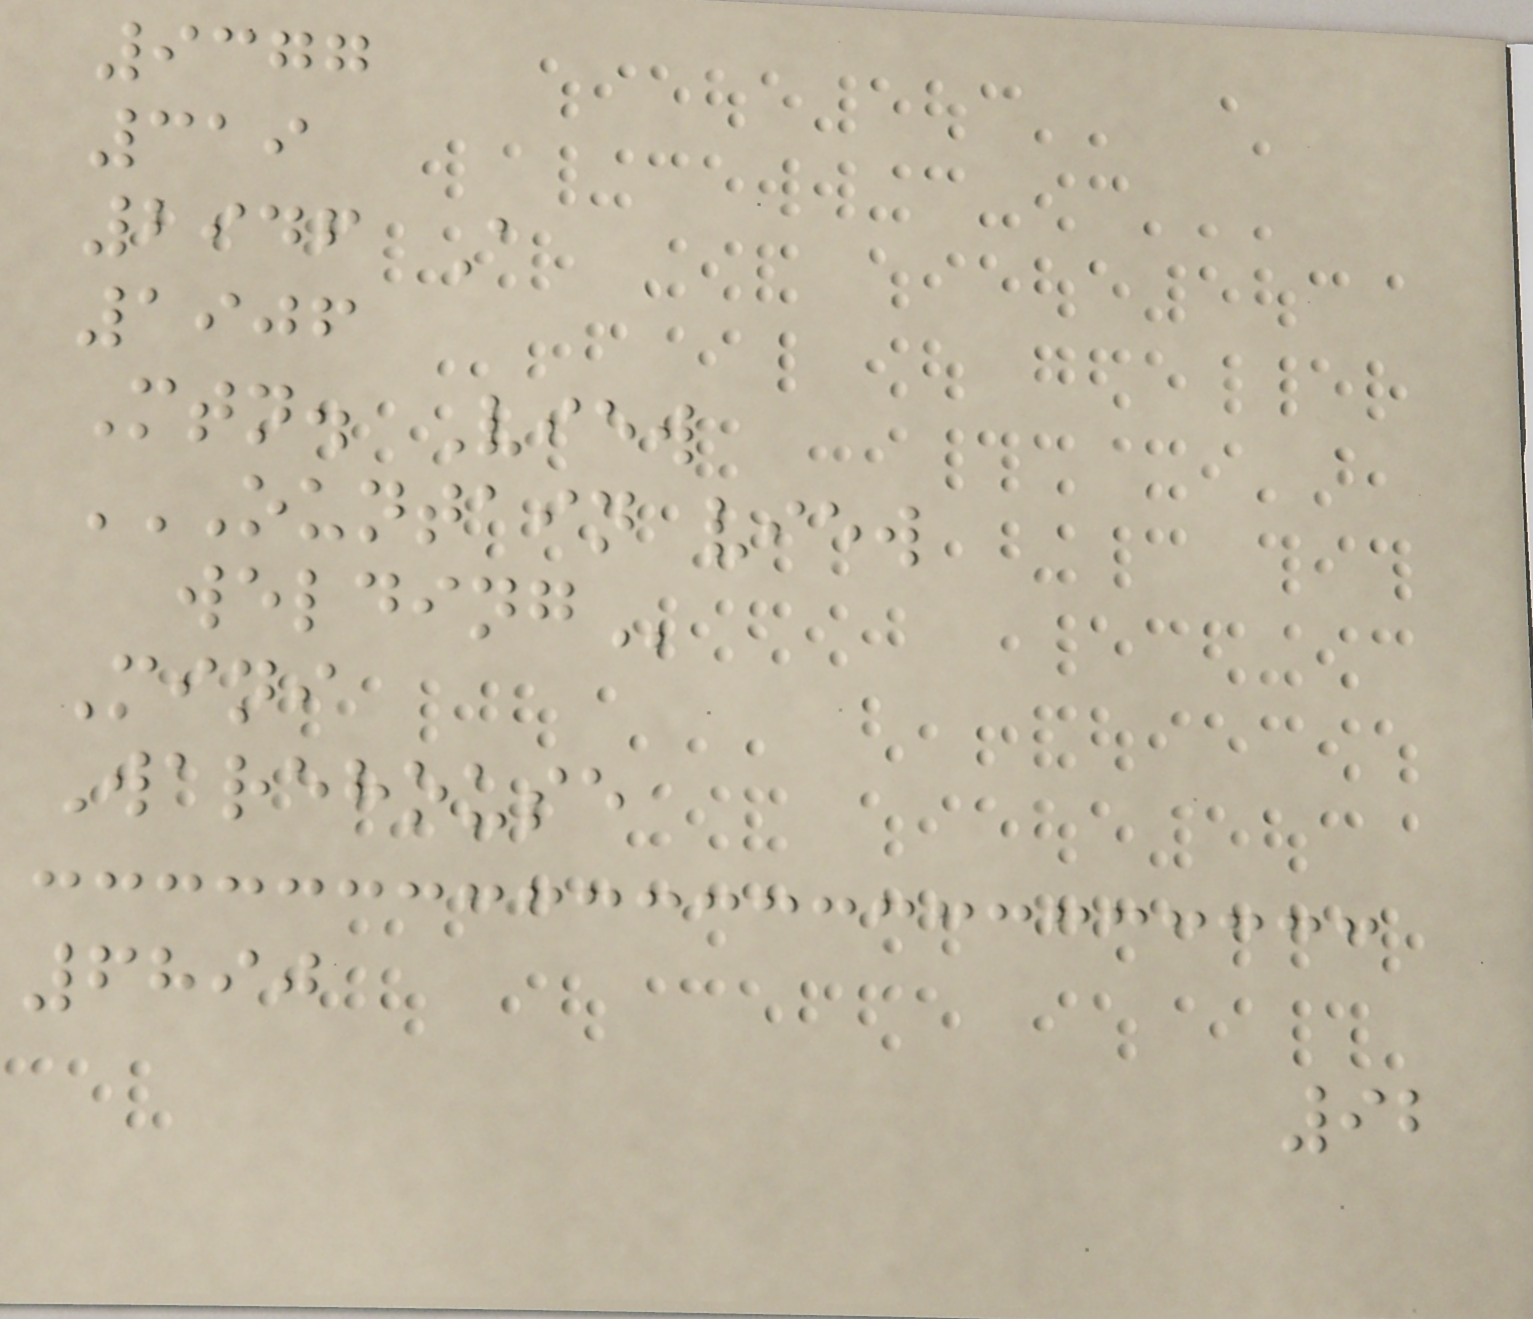9377
319
2946 A
1906
Mtn. View
OUNTAIN VIEW
WELDING
Mini
Warehouse
6890
92
